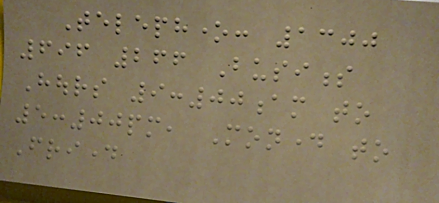Telephone: 1300
696 266 Business
Hours 9:00am to
5:00pm, Monday to
Friday
